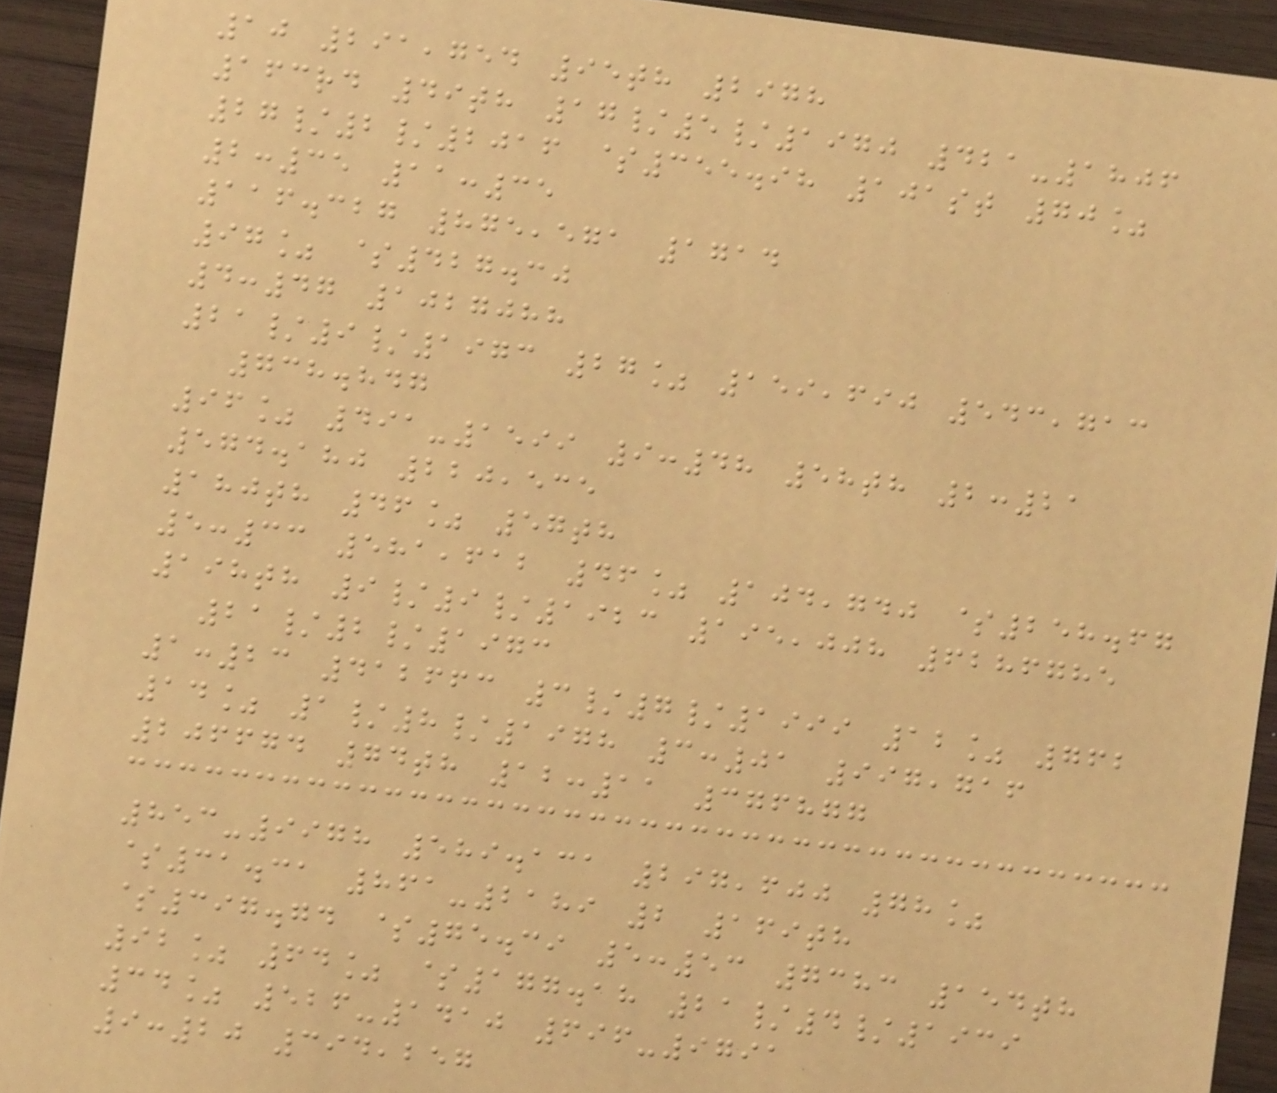10 291,754 95th 2978
163rd 49th 17/5/1970 421-1806
27/2/2016 $355.98 101st 70%
2:35 11:35
116.327 875,571 1714
97% $427.30
4:47 1027088
21/9/1973 27% 159,690 543,713
738.847
96% 491-1599 9:48 58th 2:21
574.180 220,535
180th 46% 57th
5:33 581,612 46% 104,740 $258.67
198th 9/9/1923 195,008 6286785
21/2/1973
1:23 412663 3/7/1999 12% 762
14% 1/8/1978 3:01 997,716
206674 74th 12:11 376877
853-9978 589.131 297,600 78%
$31.31 861-2189 2 169th
$397.74 $75.39 5:53 7383 154th
92% 64% $177.18 21/4/1939
34% 526-1410 696-9791
9:20 394,257
